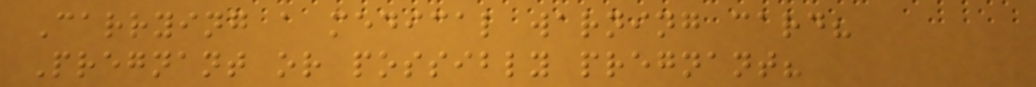Carrying a medical warning card?
Pregnant or possibly pregnant?
